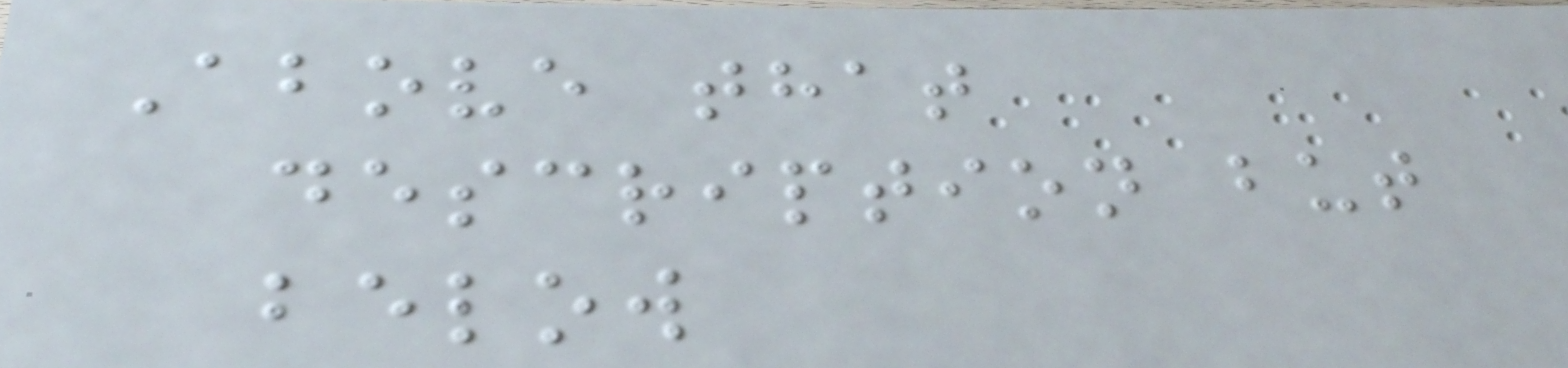Above that
description but
below
